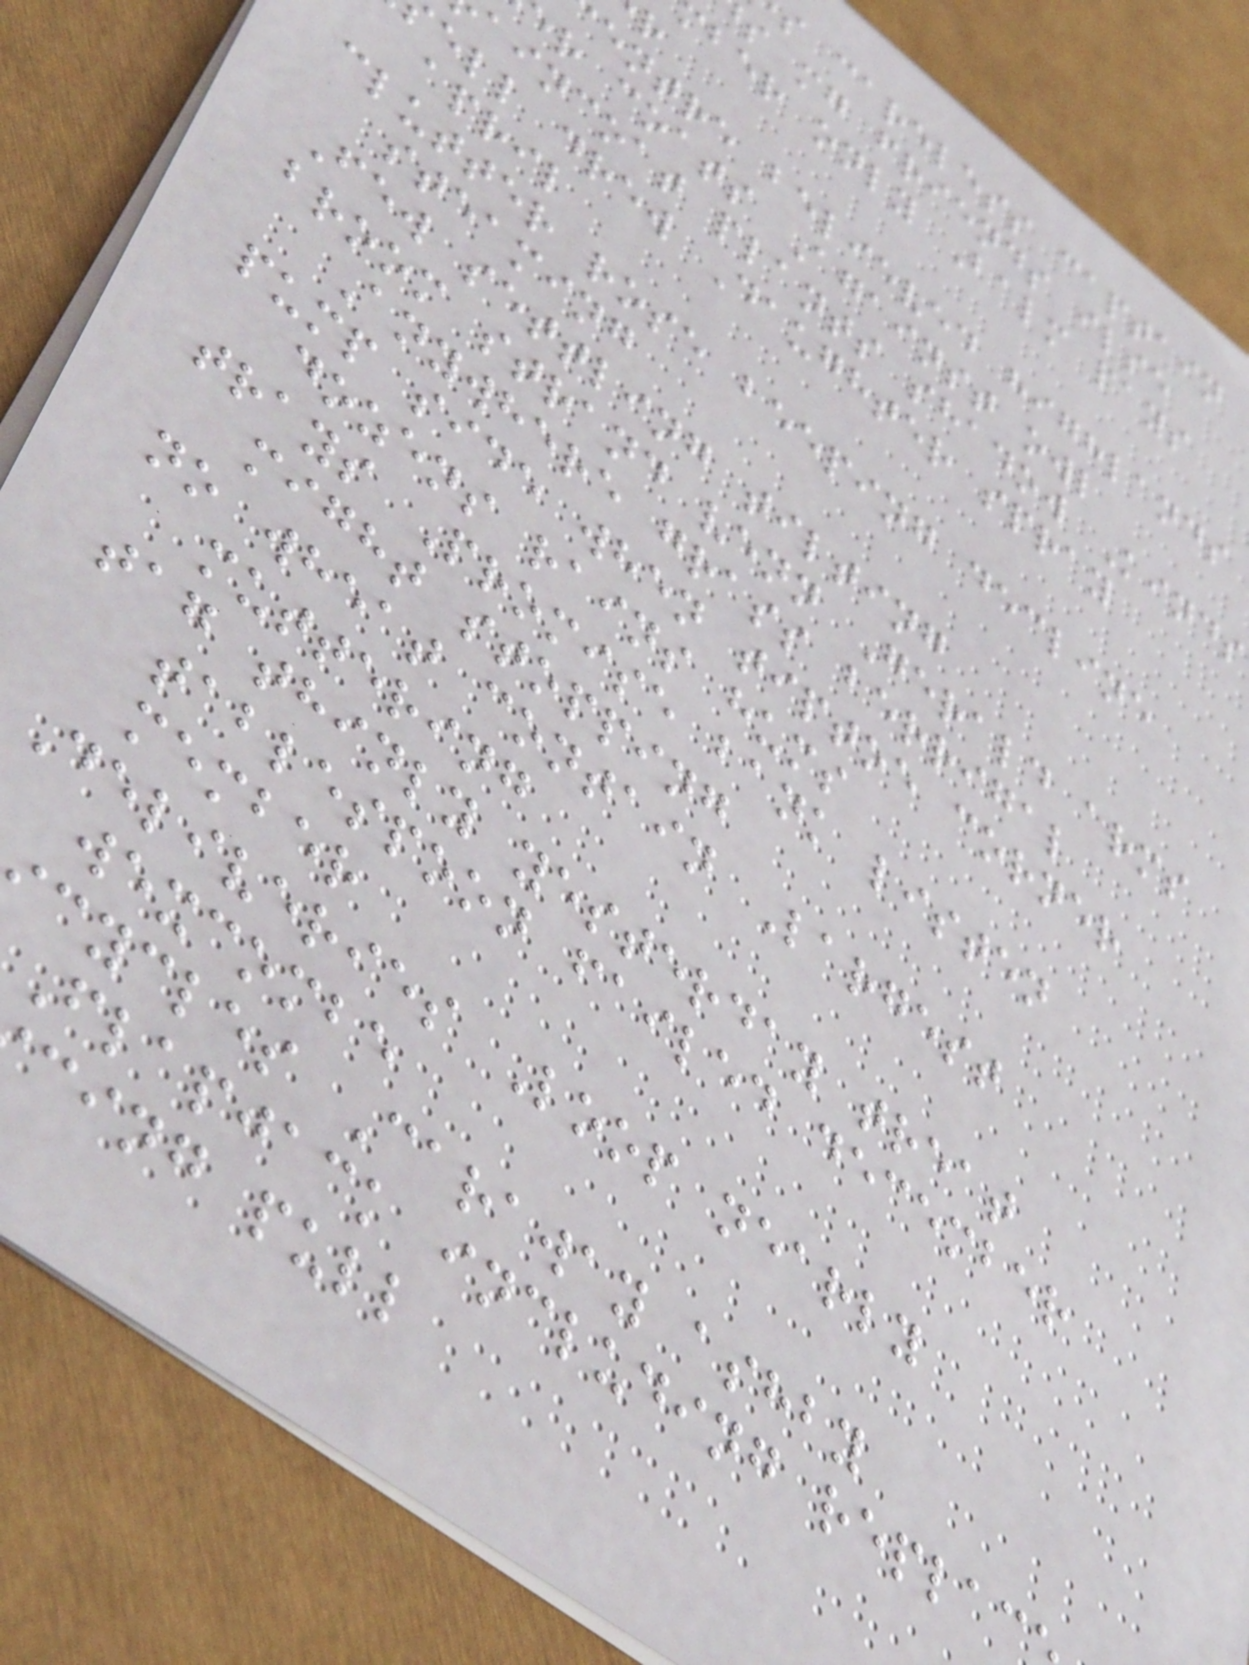s careless captain
s mg friends ilse
ber only Balm pays
entre believed highlands
er coats Against owl
aincoat plants shadow Kinds
ell drew Daughter spray
april
clutter rose beeping decline
steaming
Few settling tilting
broom strand venn Gerald arms
Anywhere grass berrigal
pump side when tiptoe corner
dozens rains hums
trays Promise bank listen
might stopping
no wheat contain Largest
muttering
tag thinly yesterday treat
tablespoon failed december
member
Deliveries Loop nearly
wexcombe
cycles Caraway ashby
Flapjack including replac
cing pull
